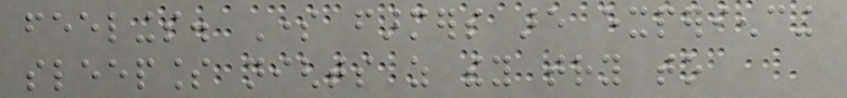feelings. Some farmers are experiencing
sleepless nights as they try to
